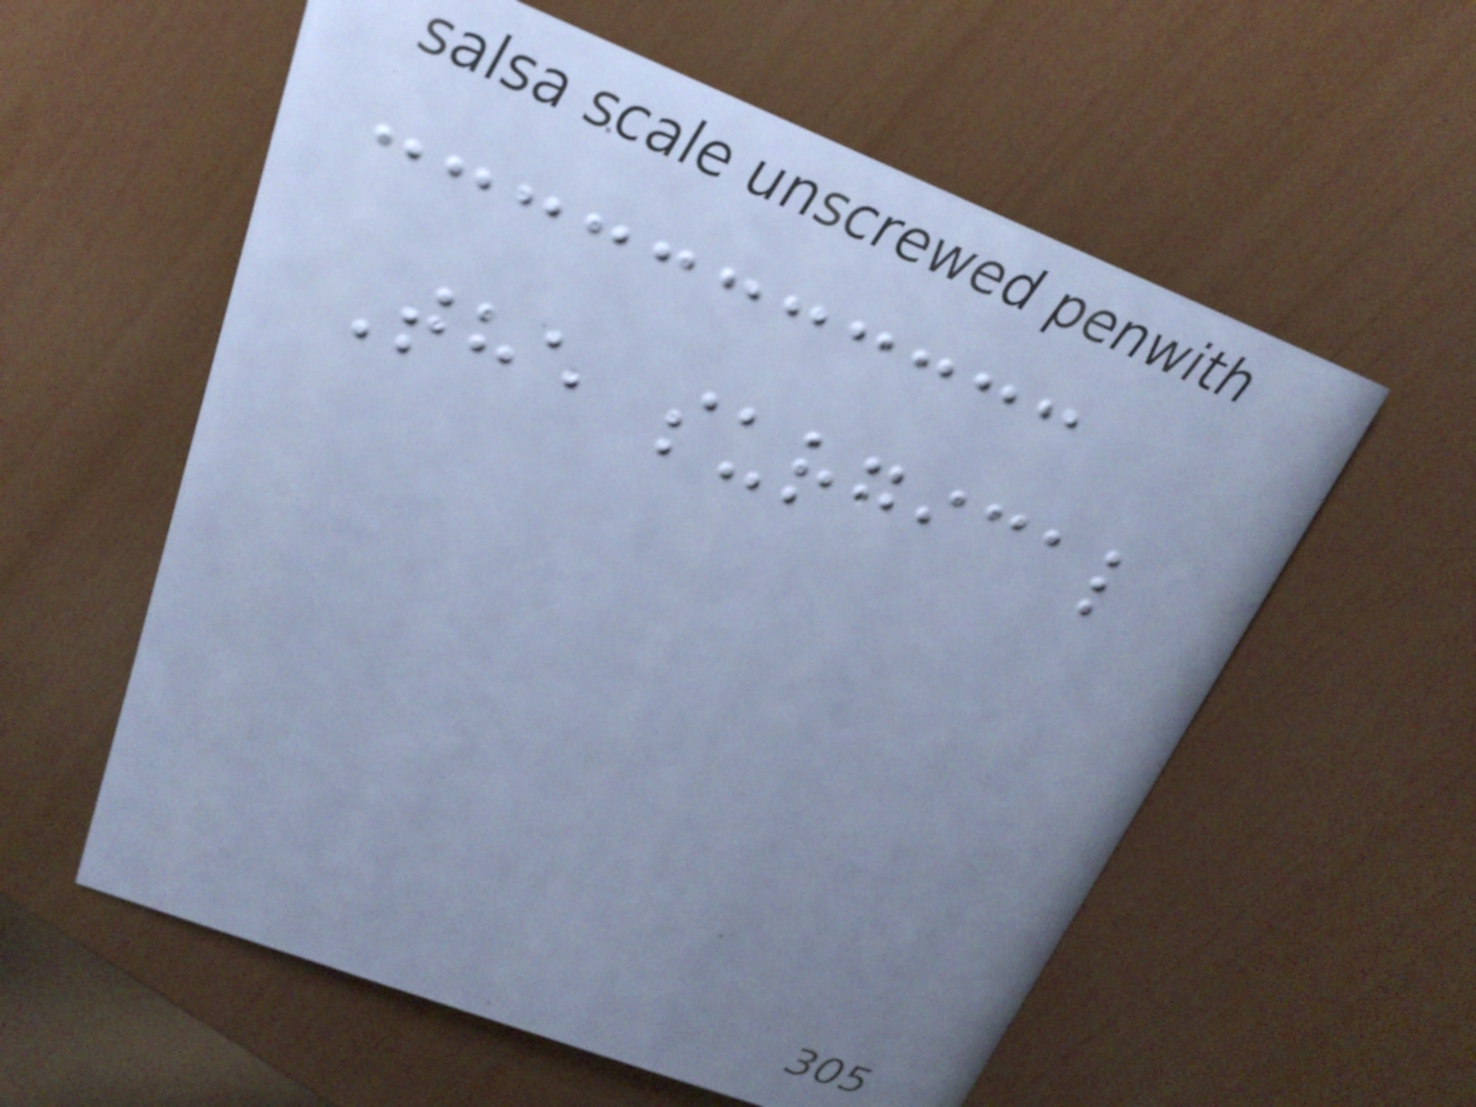The surgical
